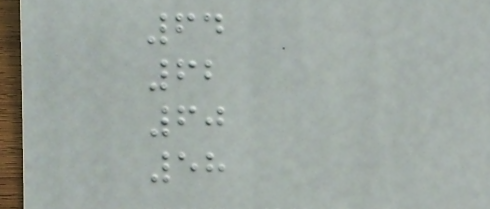64
62
60
58
